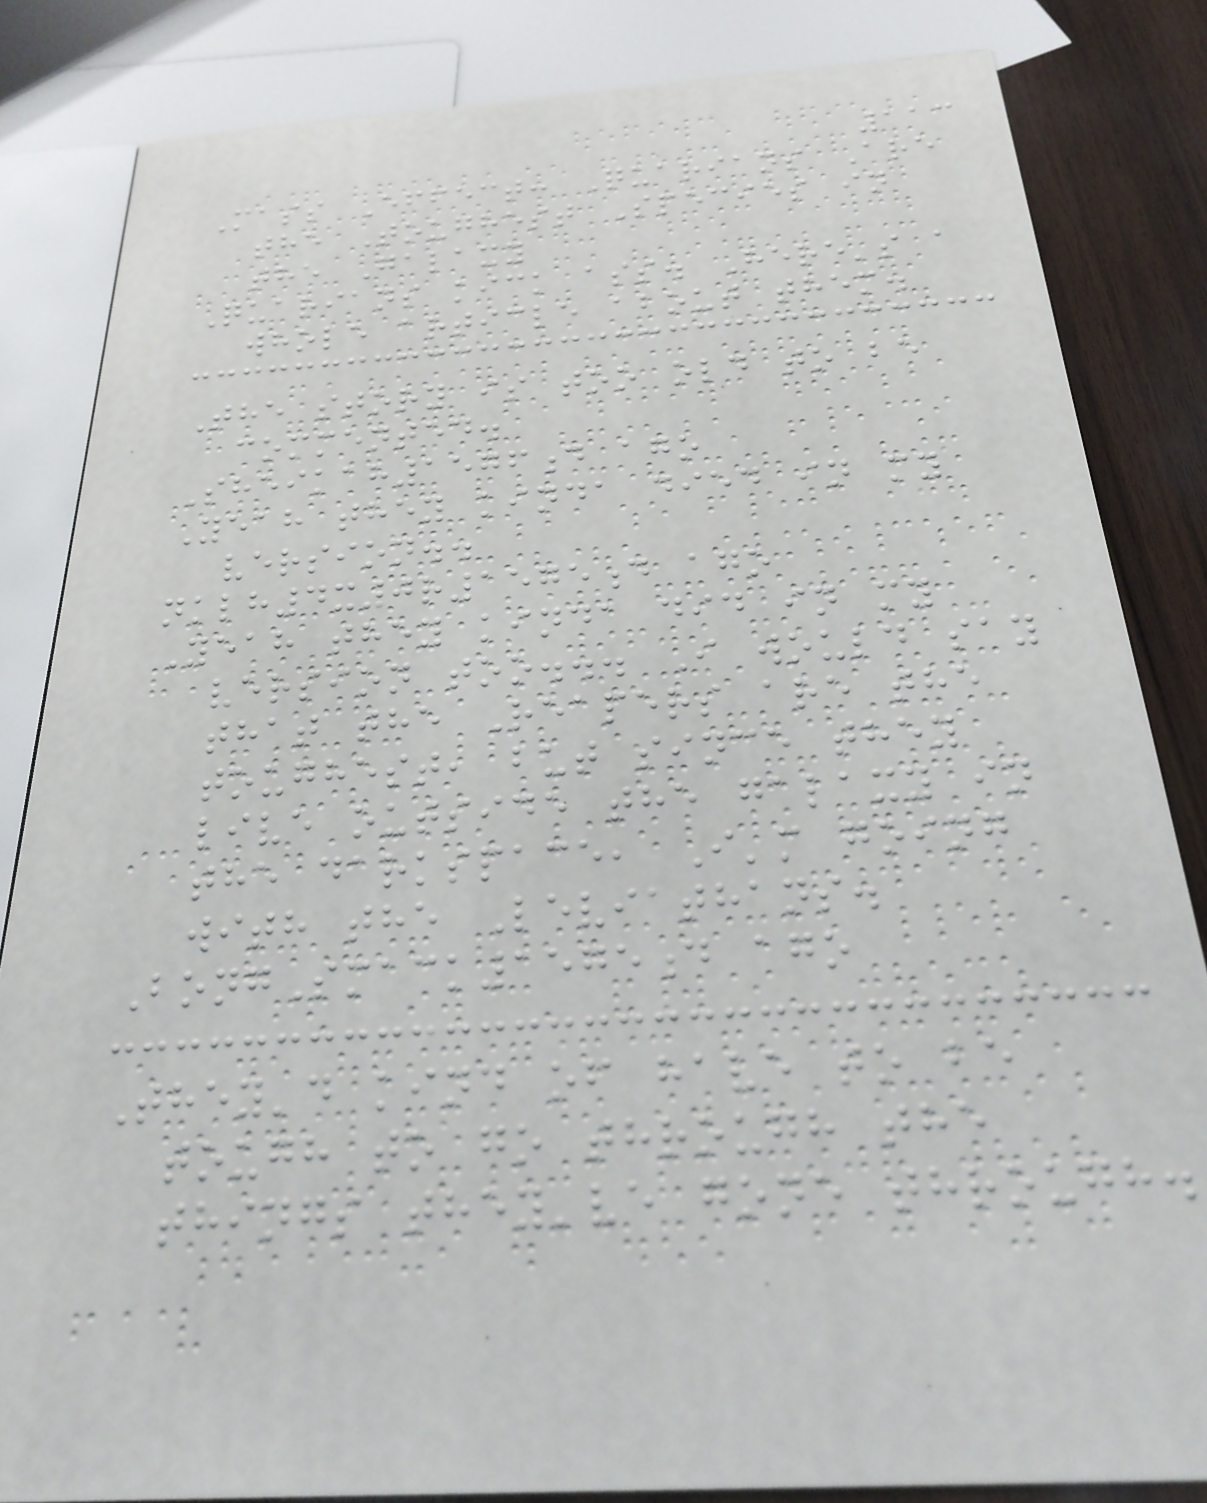113
Mass Effect: Quarians Are
the Toughest Species in
the Galaxy
Quarians kick ass. Here's a
whole article about them.
The story is too old to be
commented.
Sheikah1576d ago
Yeah they kinda died in my
version..
nklh4x0r1575d ago
Yeah they kinda did in my
version too... I would say
that the Reapers are the
toughest, but since they
live outside the galaxy in
the darkspace, I'm going
with the Leviathans.
BongSmack1575d ago
They'd kind of have to be
tough to go through the
things they've gone through.
